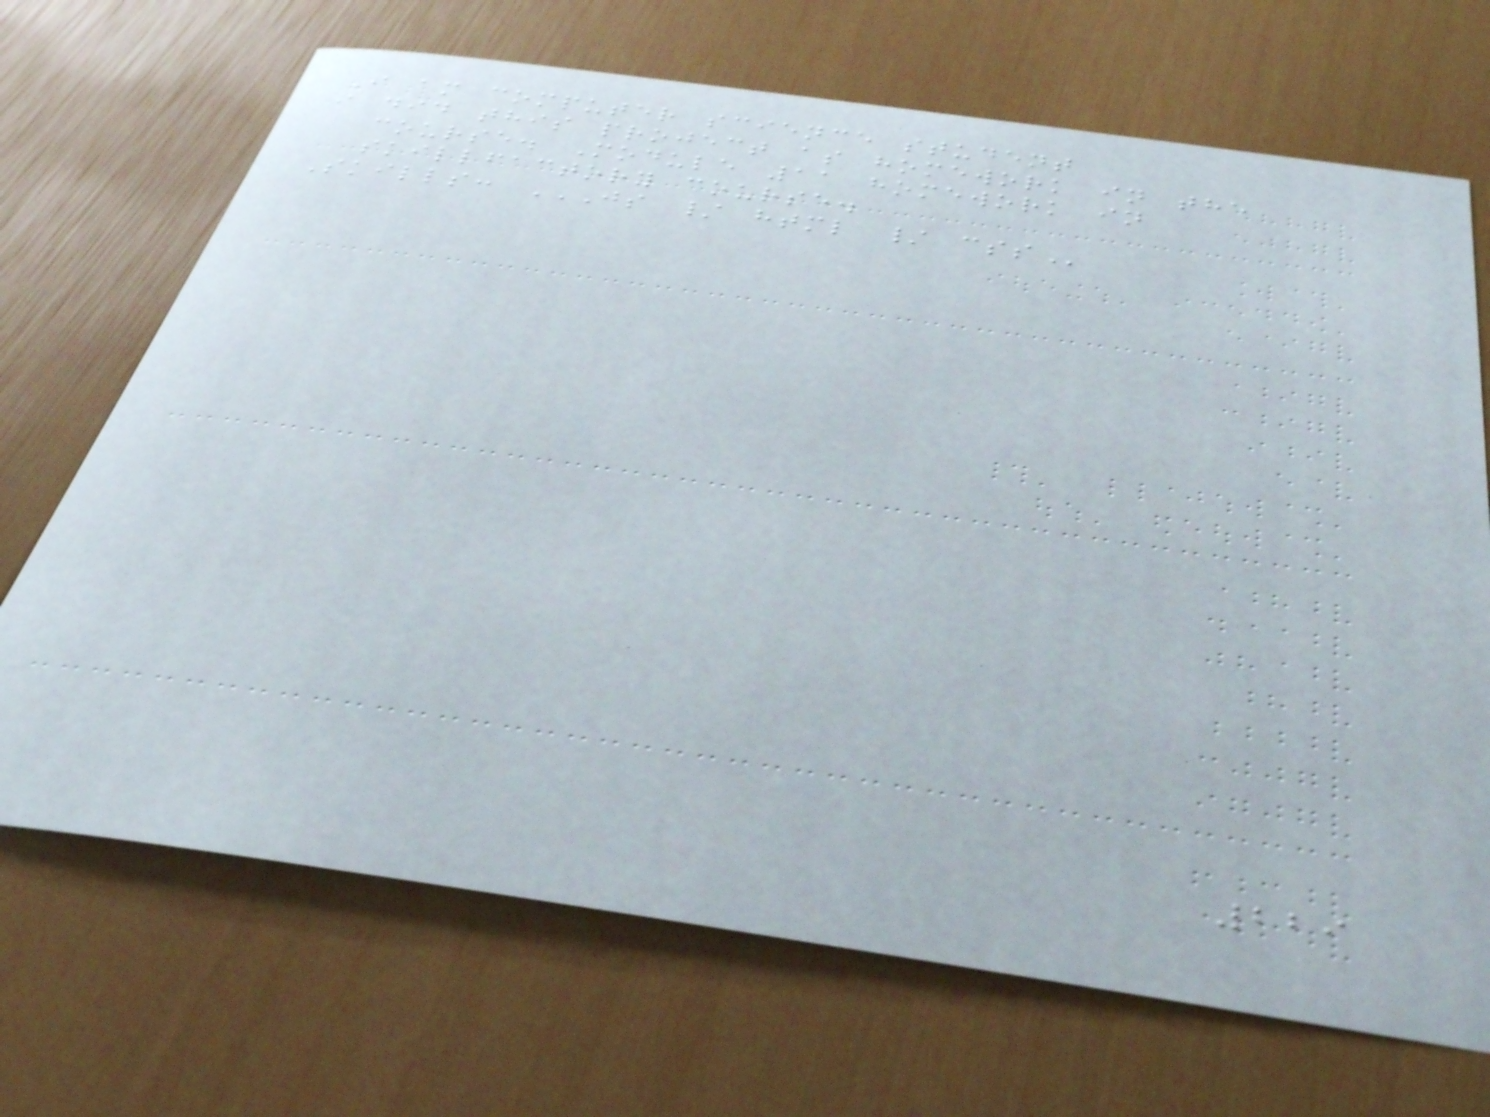I am computer science student
i did this project as homework in the
course. Module 11 homework in
skillfactory course.
Skills: JS / HTML / CSS
229
